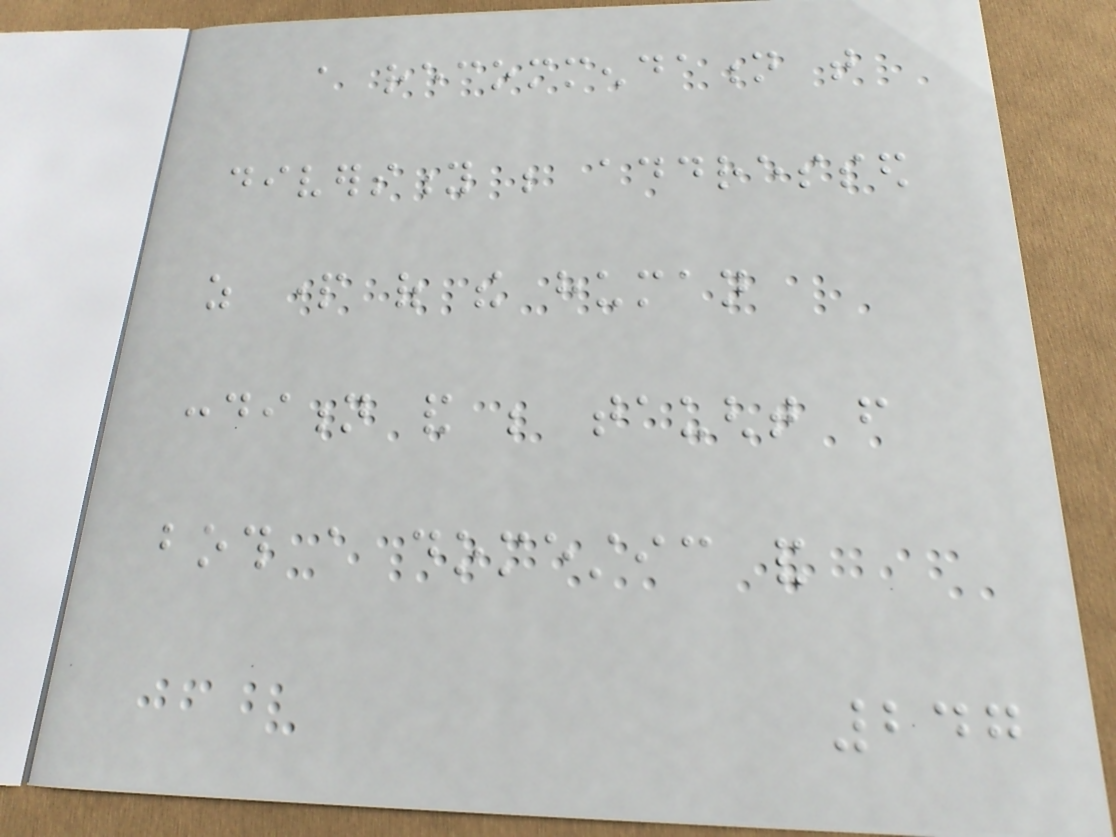a recommendation that
diversity be addressed
as part of the human
condition and be taught from
both a domestic and
247
